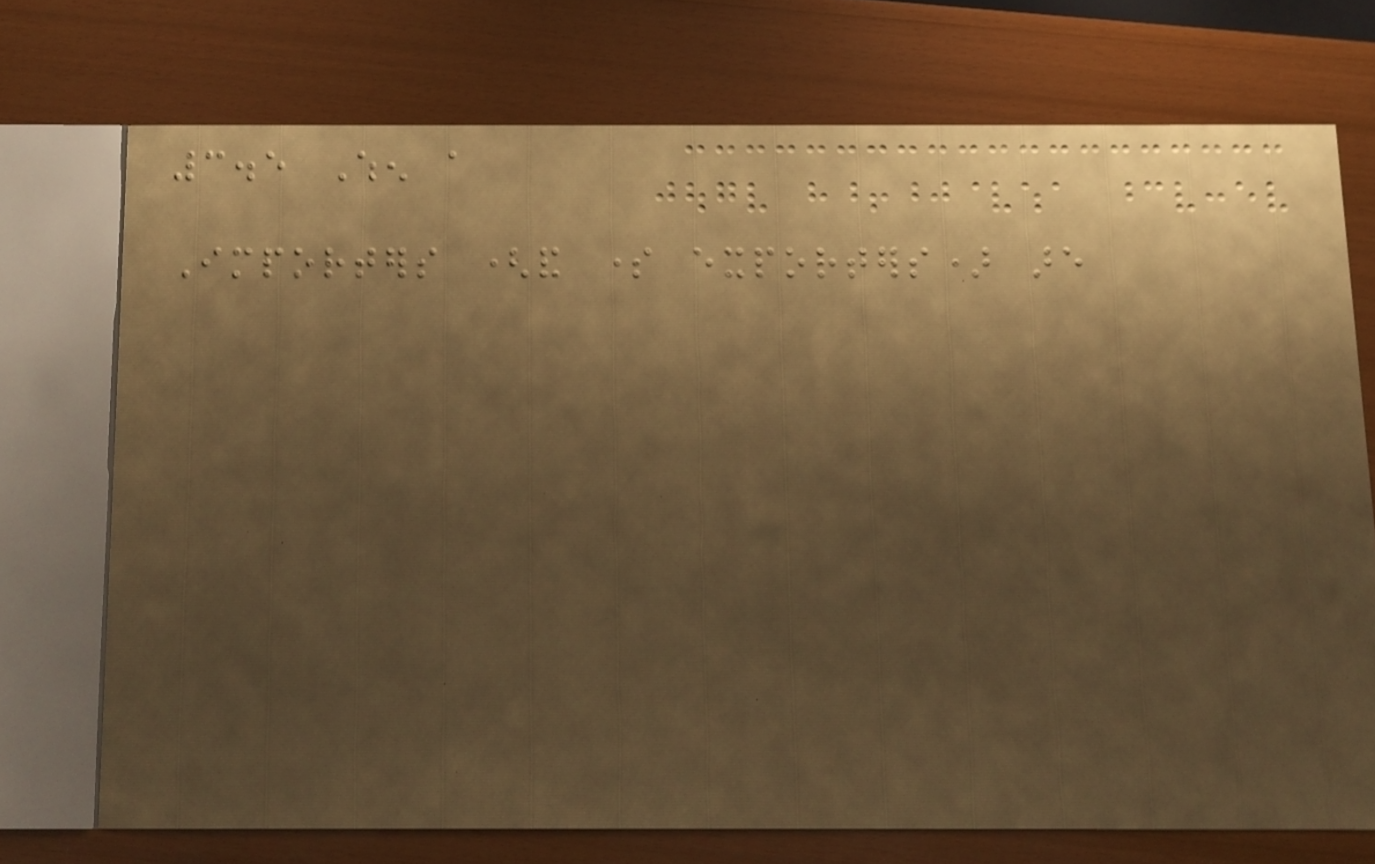3.5 When a
Importers (and some exporters) are
